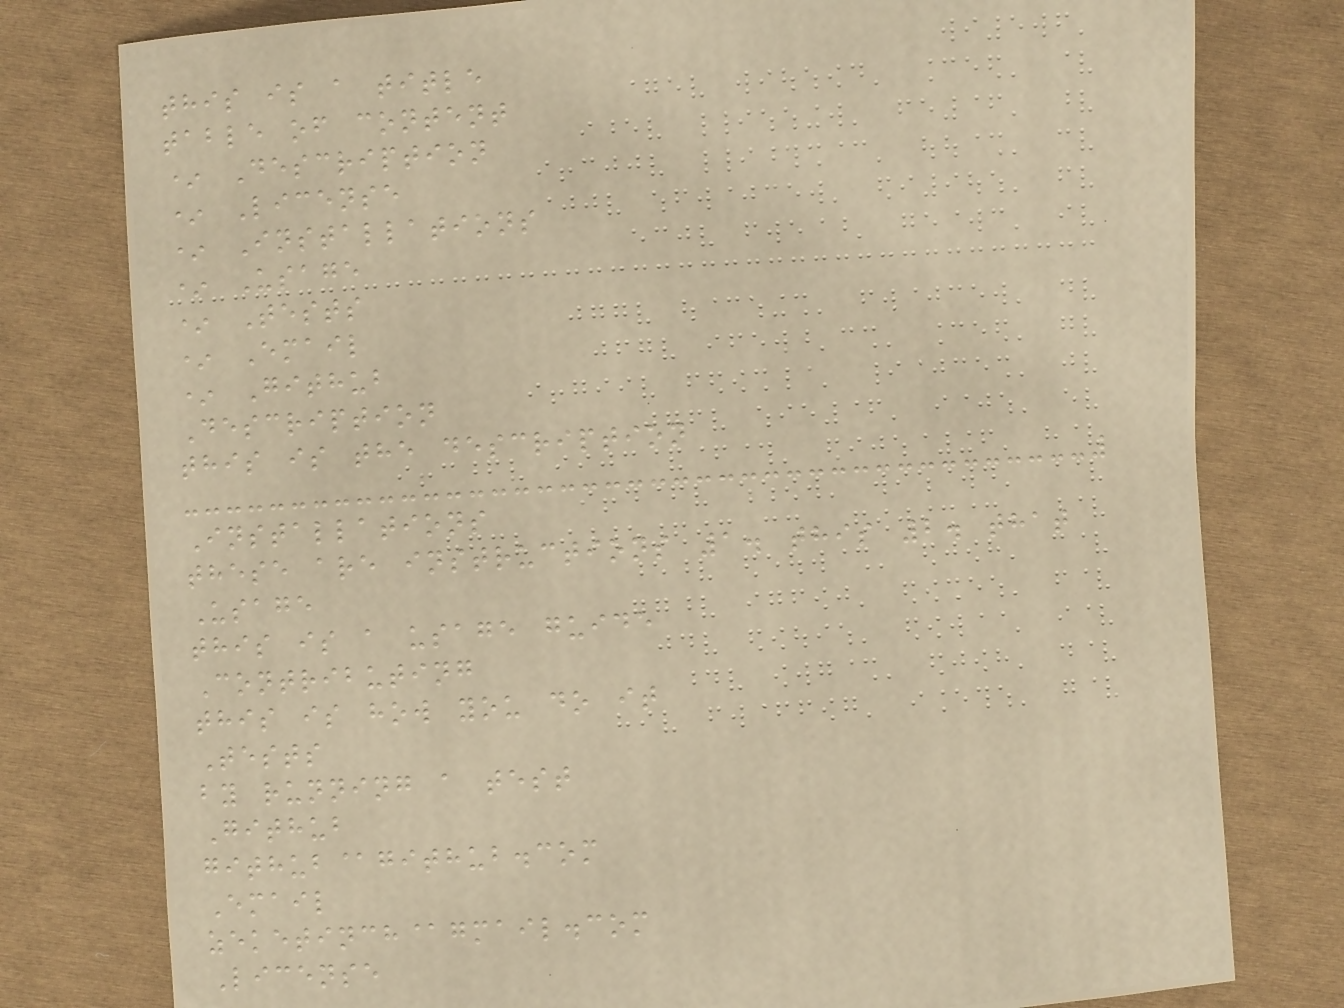this is a title
table of content
* Description
* License
* Installations
* Usage
* Tests
* Email
* Github
Description
this is the description
Installations
these are instructions 1. this 2. that
Usage
this is a usage guide
Contributing
this is how you do it
Tests
by running a test
Github
github@github.com
Email
zeketinch@gmail.com
License
